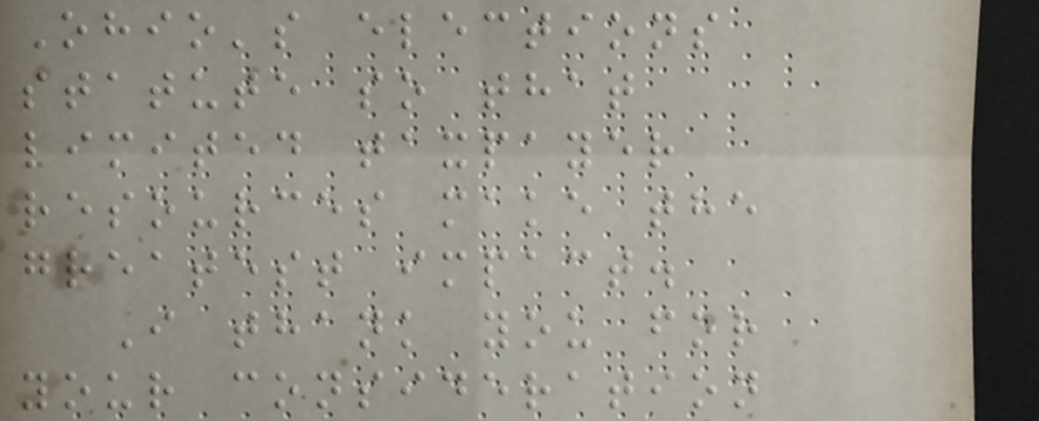Ohio's elections
statute so that
limited taxpayer
resources make the
greatest impact.
I thank you for
your consideration
